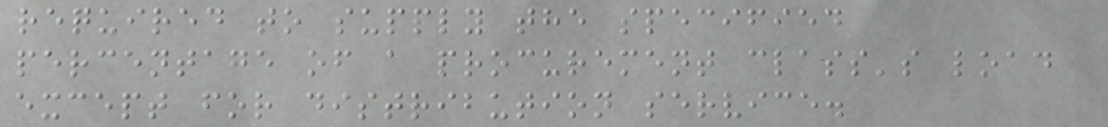required to supply the specified
percentage of a procurement class's load
except for distribution service.
